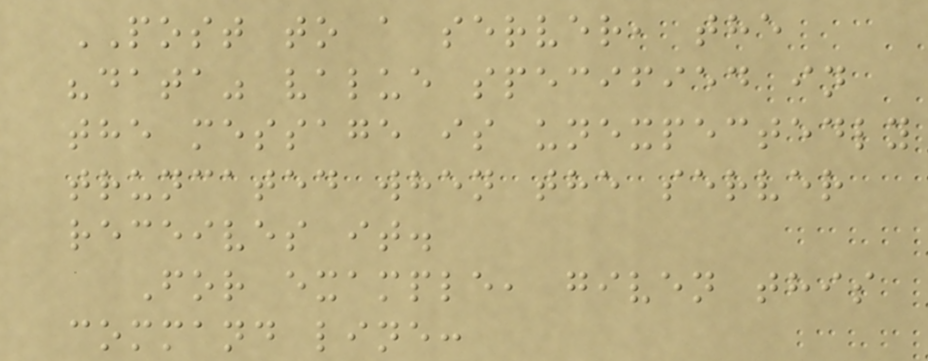POST to a server, the
"data" value specified in
the message is unexpectedly
truncated when the server
receives it.
For example, given this
command line:
